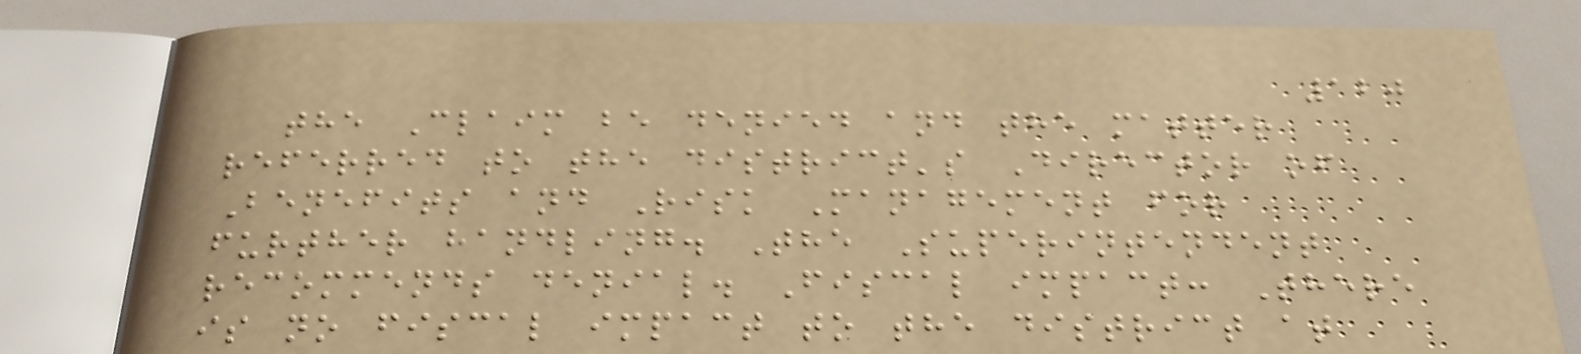120
the Claim be denied and the matter
referred to the district's Director of
Benefits and Risk Management for
further handling. The Superintendent
recommends denial. Fiscal impact: There
is no fiscal impact to the district at
